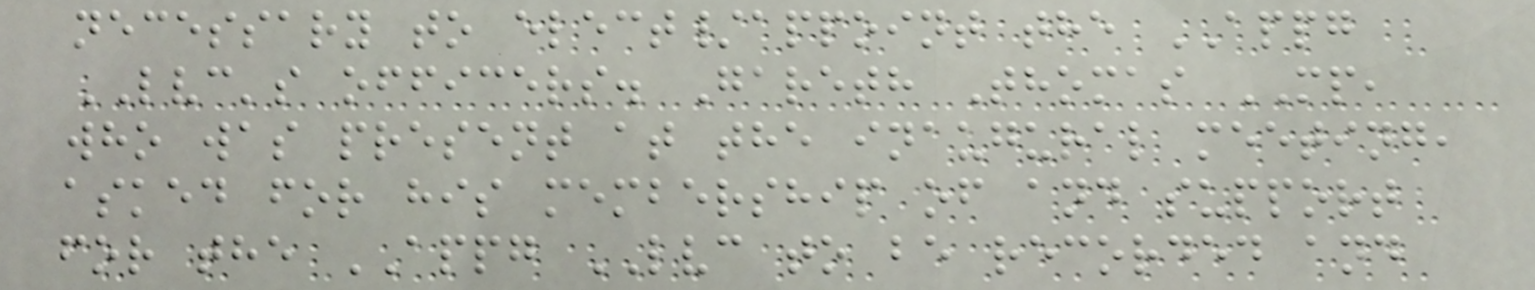necessary to elect/appoint the APPG
LVC's officers. Gareth Thomas MP,
who was present at the inaugural meeting,
asked for his membership of and support
for the APPG LVC to be recorded and
